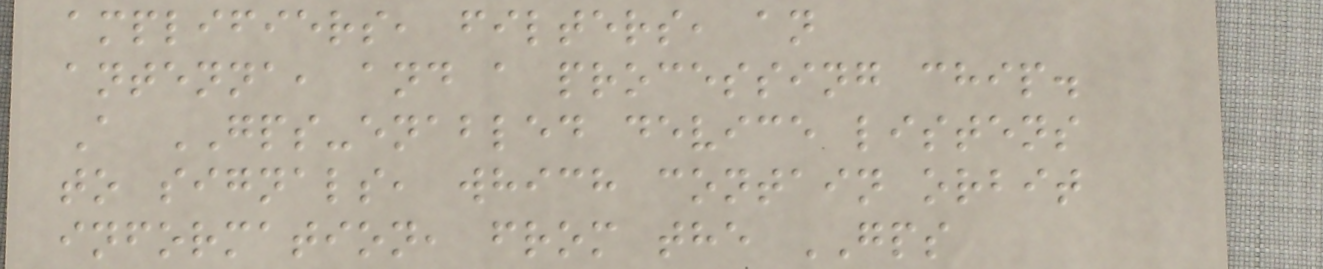amplifiers, filters, an
antenna, and a processing chip.
A GPS-enabled device listens
to signals, which contain orbit
information, from the GPS
